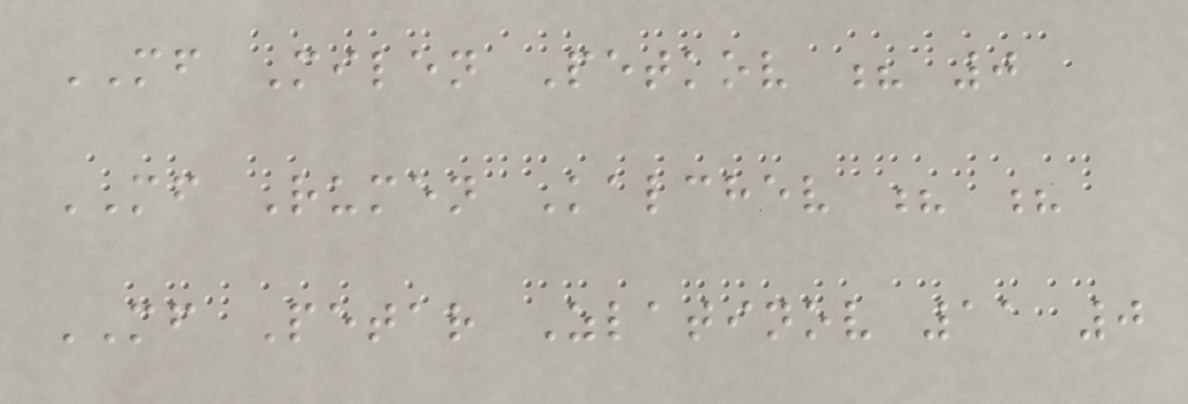MF Milen Petkov ? 0
MF Rumen Kalchev ? ?
MF Petar Zlatinov 11 0
